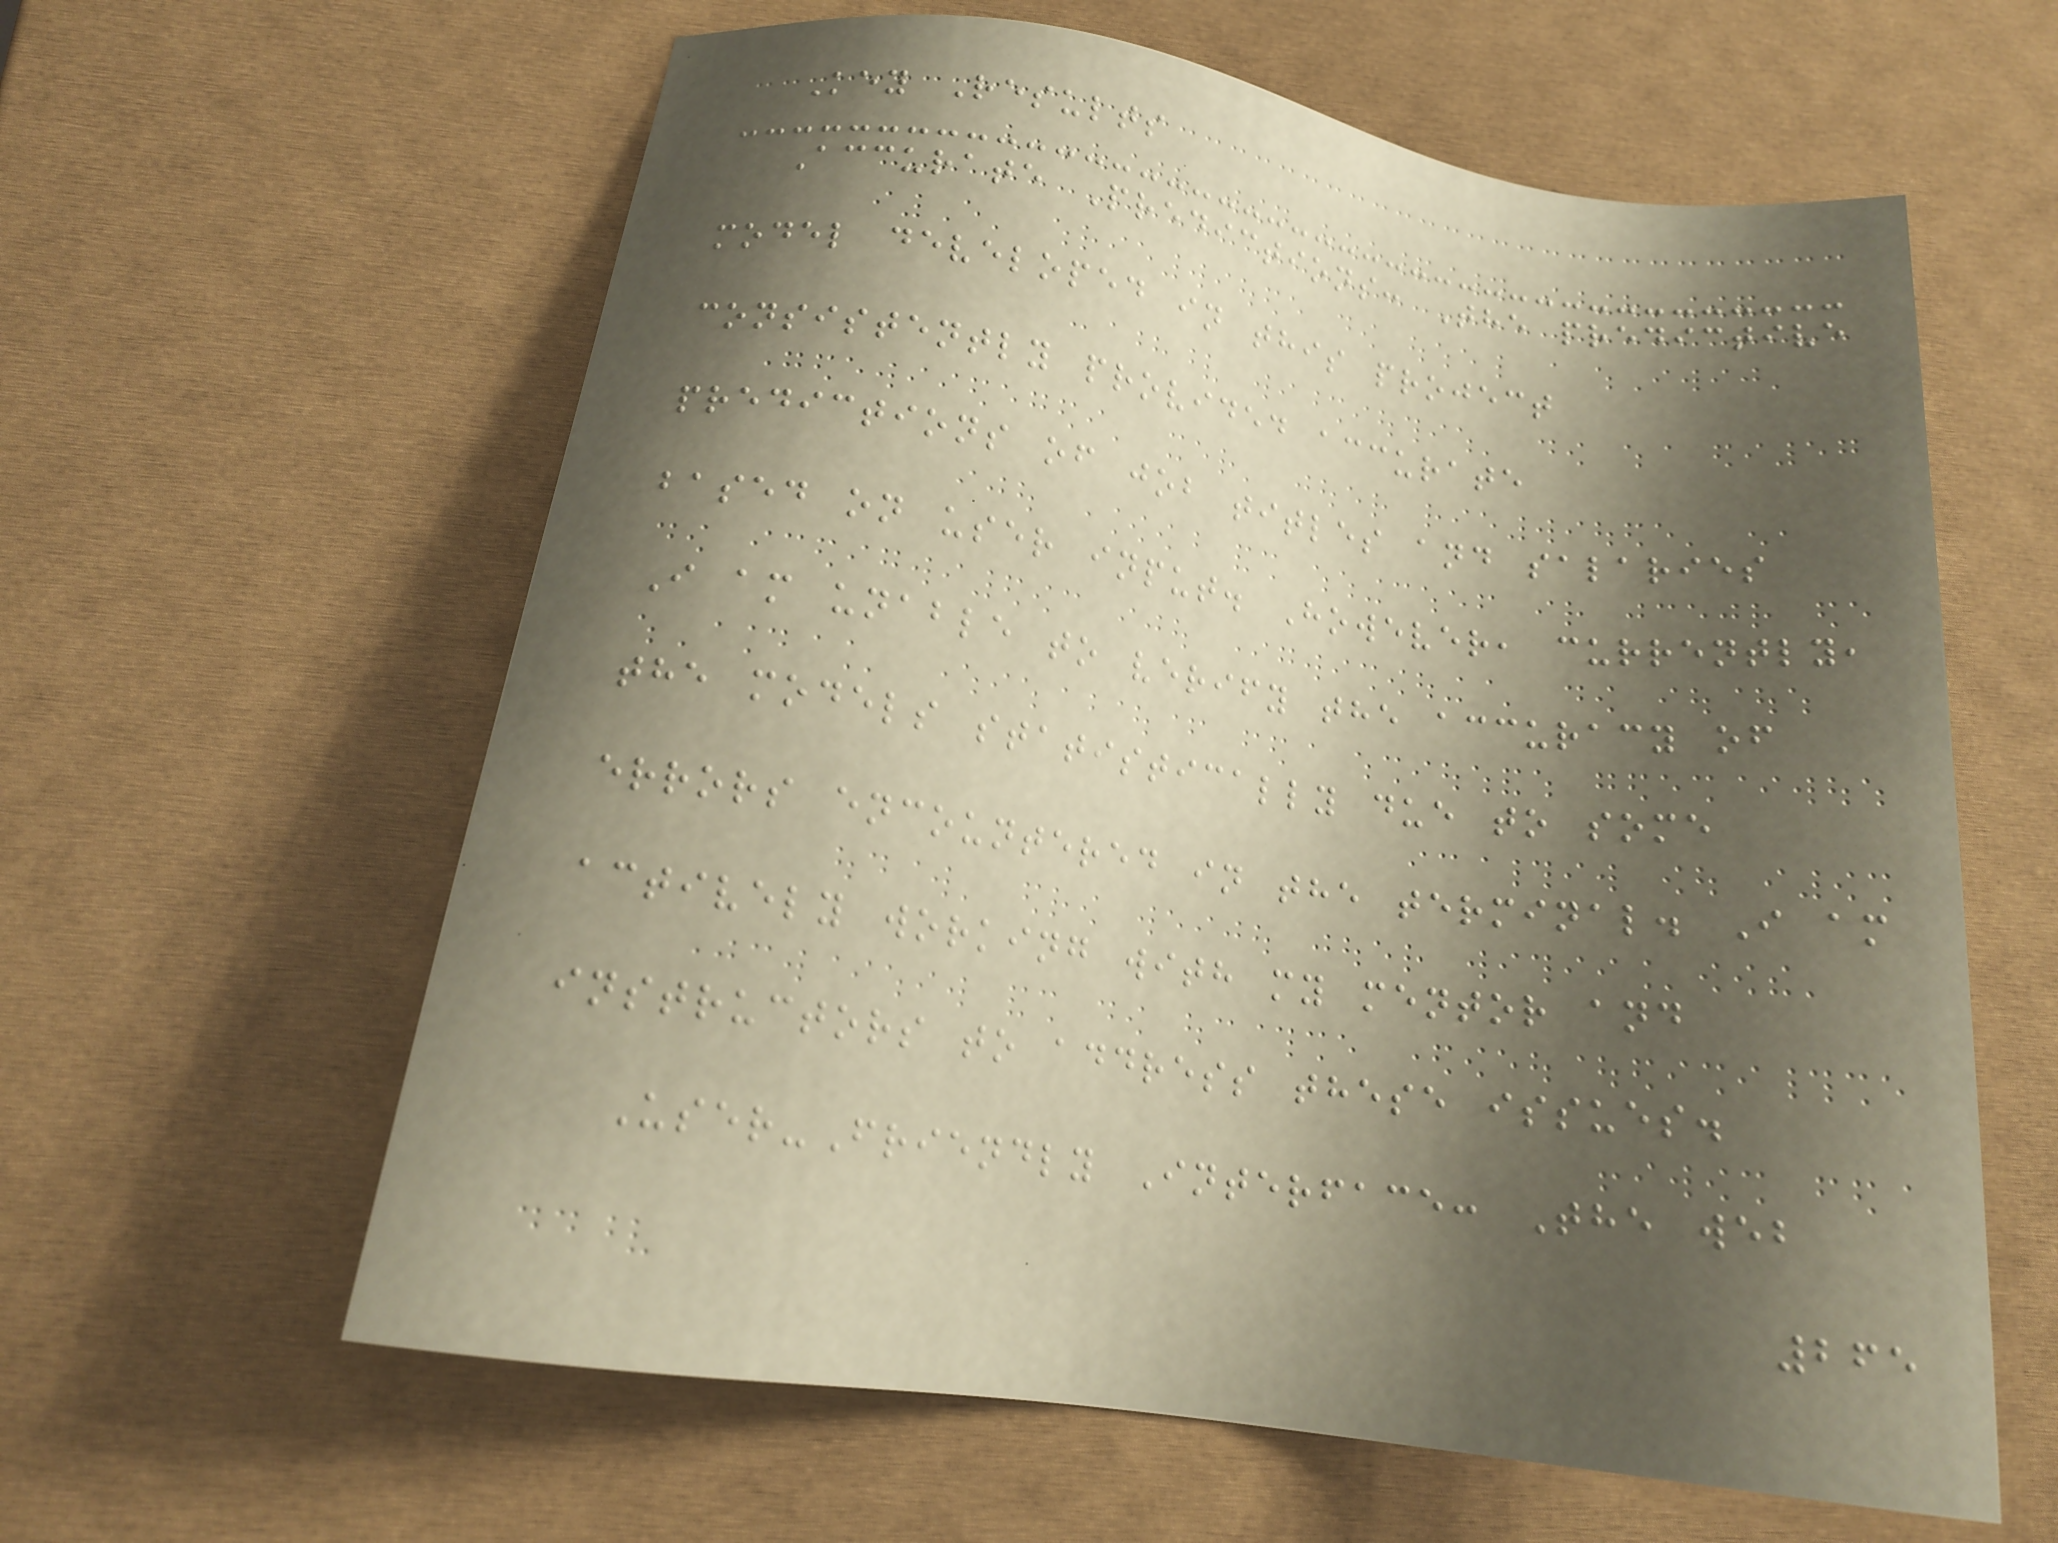Key Results
Accurate Predictions: The predictive
model developed in this project
consistently provided accurate
predictions of job titles and salaries
based on user input. However, currently,
I am unable to verify the accuracy of
the models statistically due to some
errors encountered in the terminal. I am
actively working with my mentor and
instructors to address these issues.
User-Friendly Interface: The web
265
